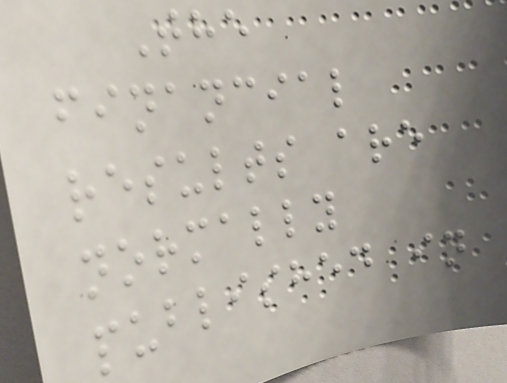The
financial
results are
normally
published in
